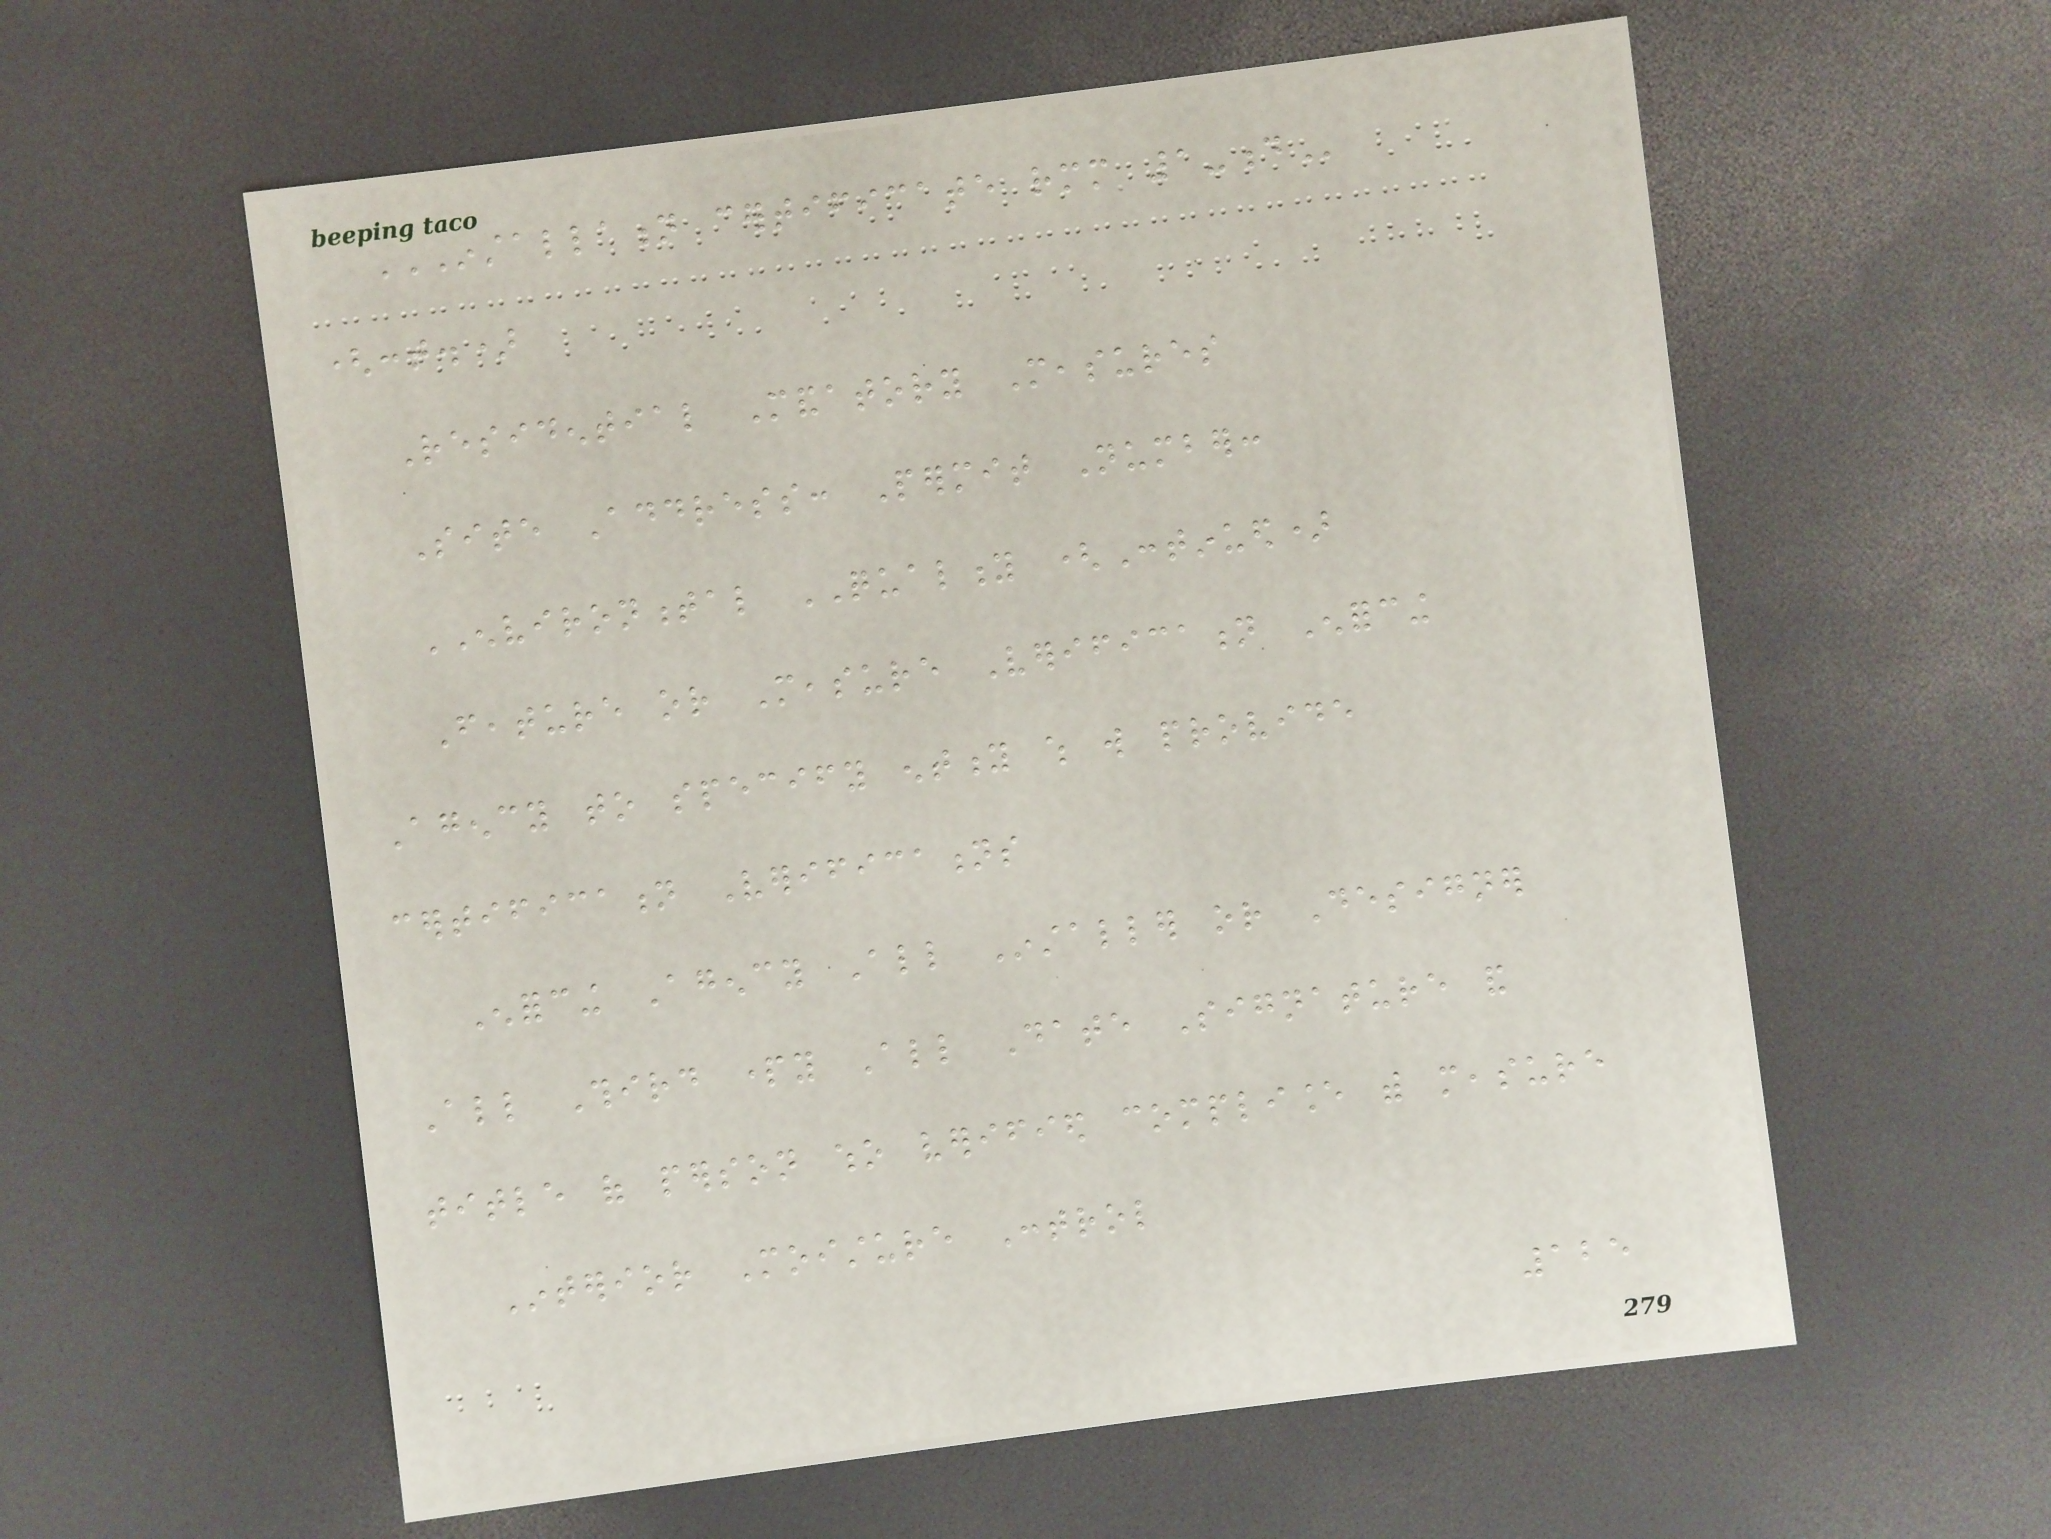INSTALLATION CERTIFICATE RMM 1-D
(cont.)
Residential Mandatory Measures
Site Address: Permit Number:
ENVIRONMENTAL QUALITY (Continued)
Feature or Measure Verification Enforcing
Agency to specify entity which will provide
certification Verifications
Enforcing Agency All Installer or Designer
All Third party All Date Signature and
title of person who verified compliance with measure
Interior Moisture Control
125
